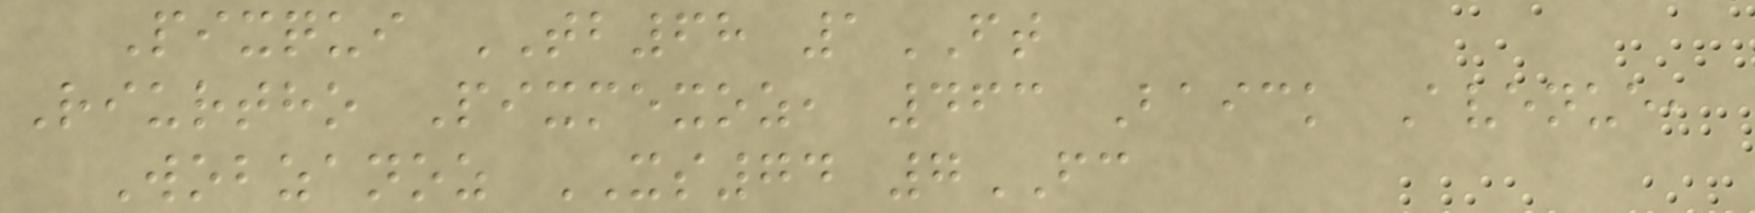Pixqui TB68 1FT
Riurtho Pixmexoz, 463 Baick Avenue,
Wobzanoz XS74 7FC
